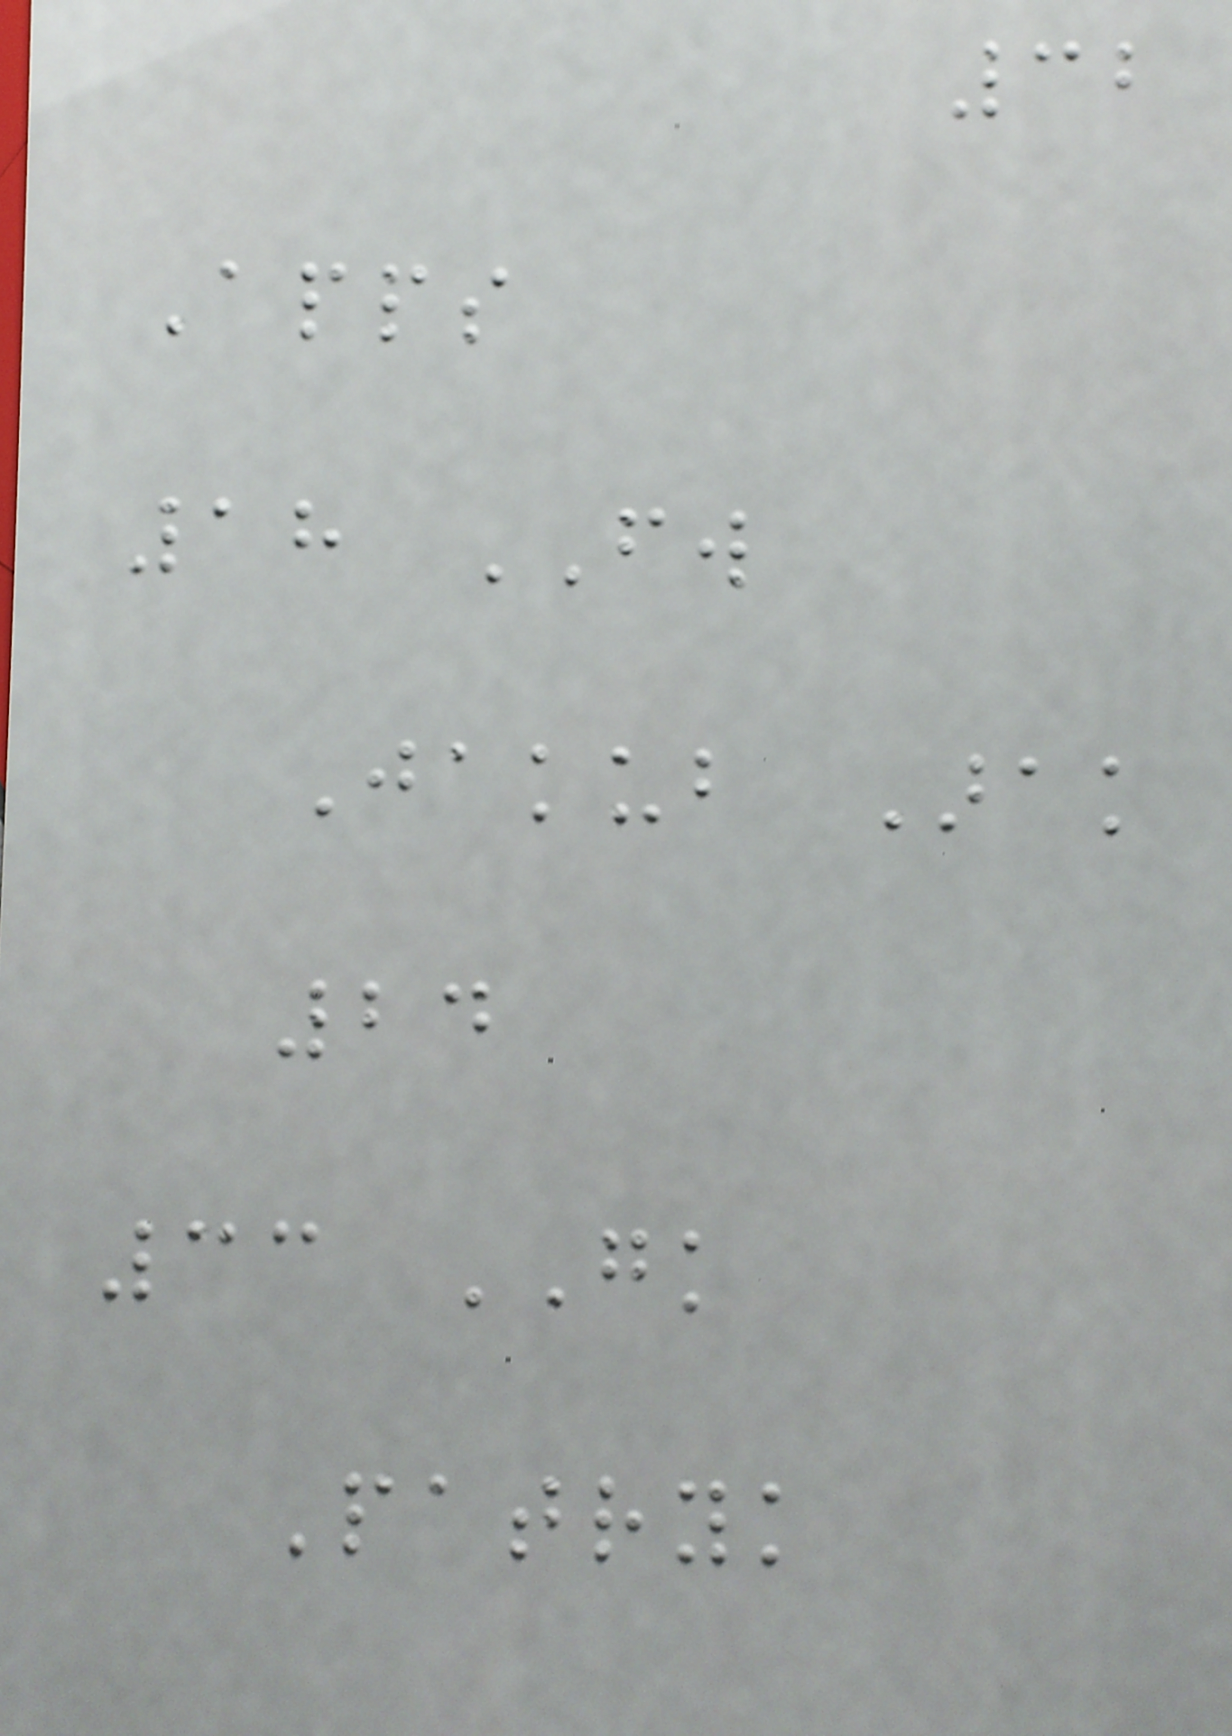32
Apps
18 FW
Jakub Arak
24
33 GK
Patryk
